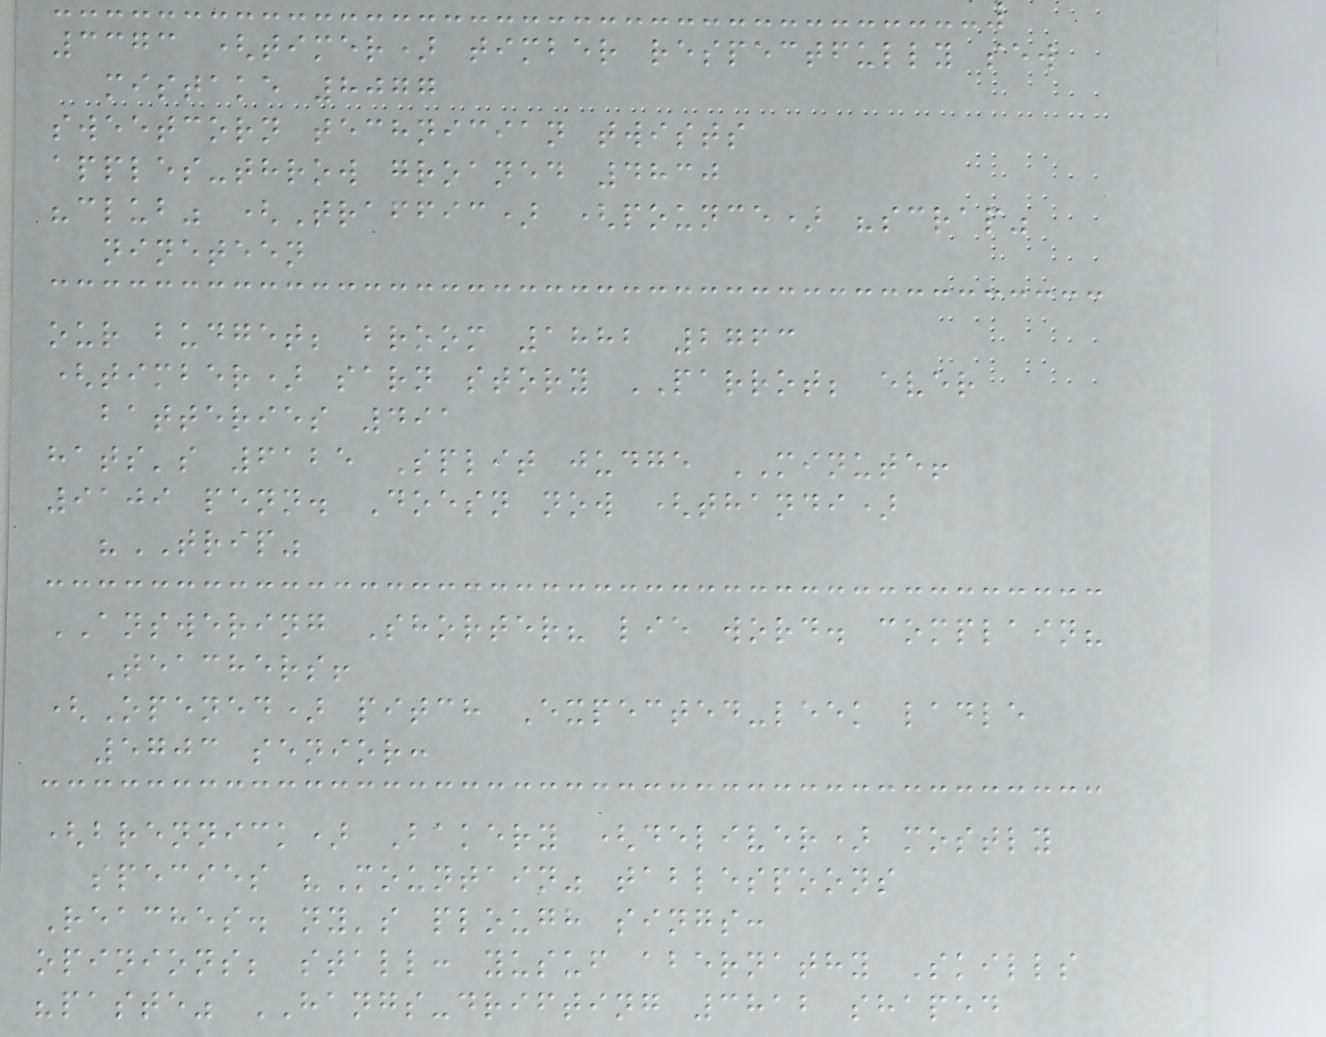3373 (timer) timber respectfully sew
mistake 8077
sweetcorn technician twists
apples-throw groaned 4830
"club" (Traffic) (pounce) "scrap"
nineteen
our budget; broom 1882 2763
(timber) sarn story PARROT; ever
batteries 491
hats's 6125 Split judge MINUTE!
9109 penn. Doesn now (thandi)
"TRIP"
ANSWERING Shorter? lie word. complain?
Teachers!
(Opened) pitch Expected-leek ladle
5703 senior:
(brennick) Bakery (deliver) mostly
species "Mountain" tablespoons
Reaches. ny's plough sings:
opinions; stall: yusuf abernathy Skills
"paste" HANGS-drifting 3812 shaped
